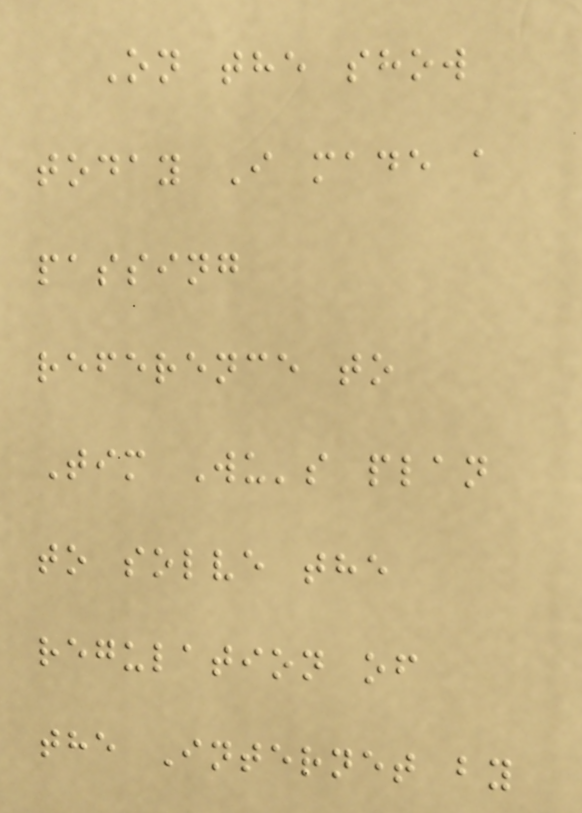On the show
today I made a
passing
reference to
Tim Wu's plan
to solve the
regulation of
the Internet by
